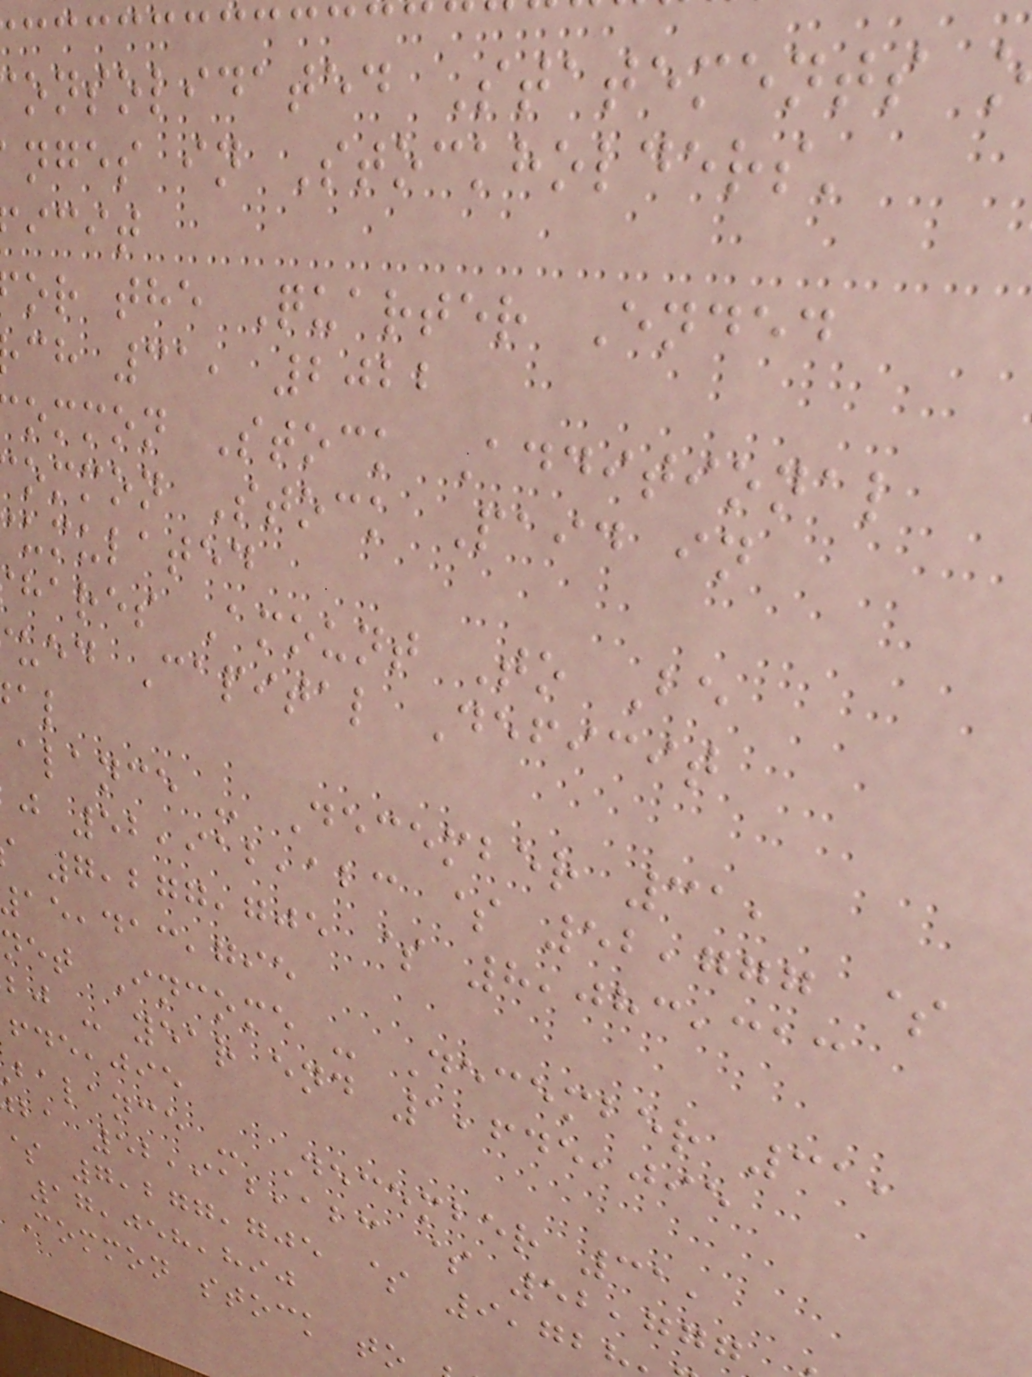onsolidated Statements
nges in Stockholders'
icit
or the Quarter Ended
ch 31, 2022
ommon Stock Additional
ommon Stock Paid in
umulated
hares Amount To Be
ued Capital Deficit
alance - December 31,
j 52,912,123 $ 52,777 $
7,277,705 $ 8,083,313
,gie
net Income - December 31,
bj - year end 1,645,095
,jie
balance - December 31,
ba 52,912,123 $ 52,777
$ 7,277,705 $ 9,72
17,058,890
Common stock to
